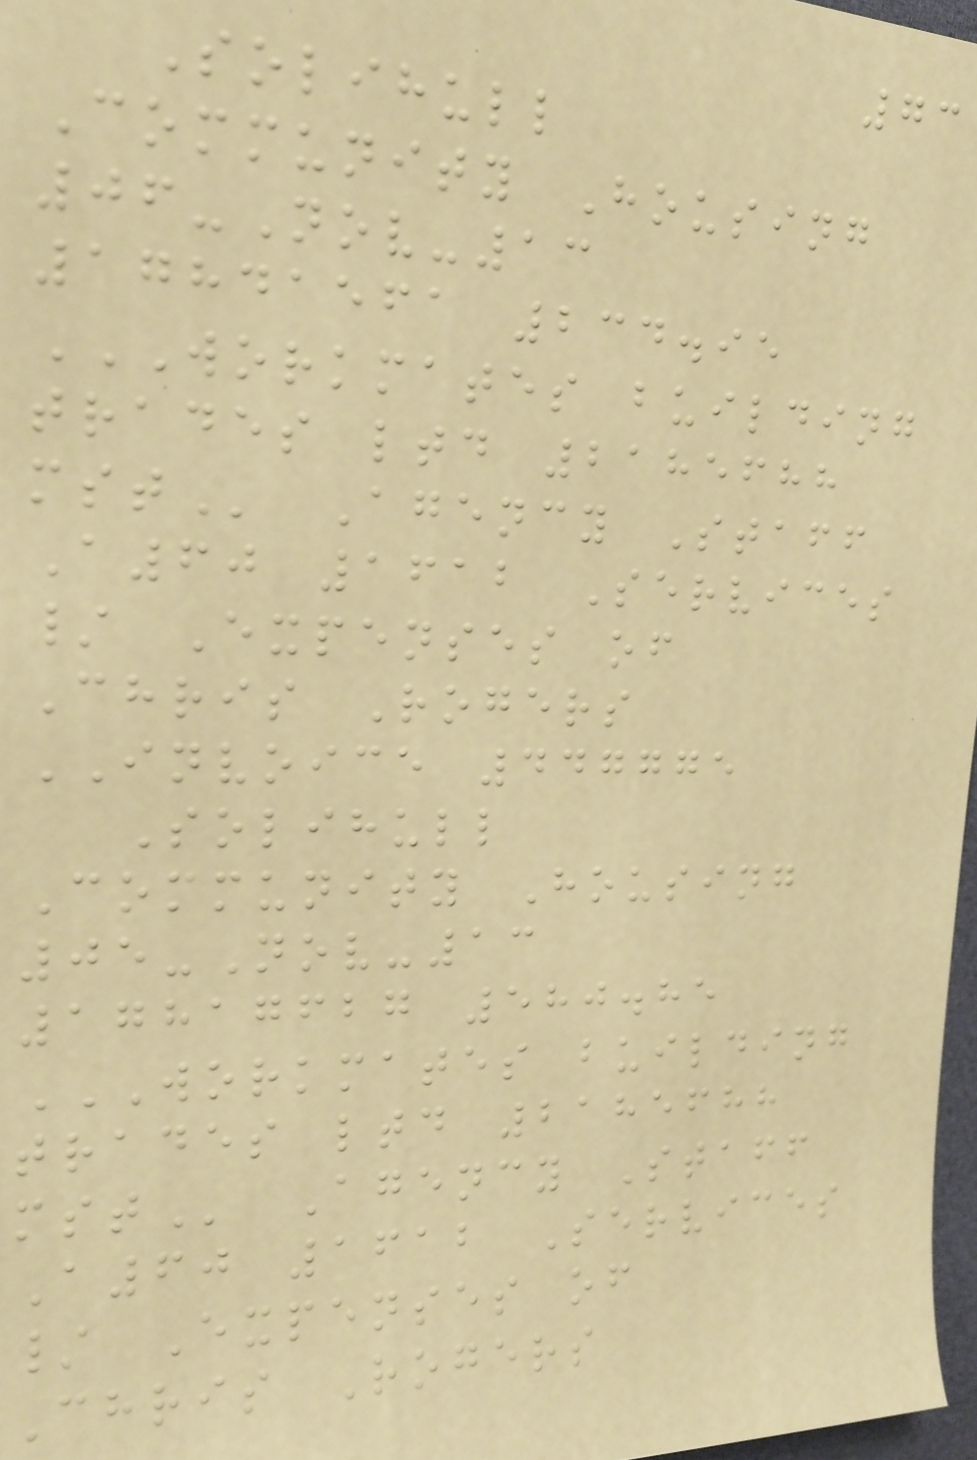73
Solihull
Community Housing
06-Nov-13
17841561 234.95
WORKMATES BUILDING
TRADES LTD 2185688
MST Agency Staff
A60 1612 Services
/ Expenses of
Chris Rogers
INVOICE 447775
Solihull
Community Housing
05-Nov-13
17817627 580.85
WORKMATES BUILDING
TRADES LTD 2185688
MST Agency Staff
A60 1612 Services
/ Expenses of
Chris Rogers
